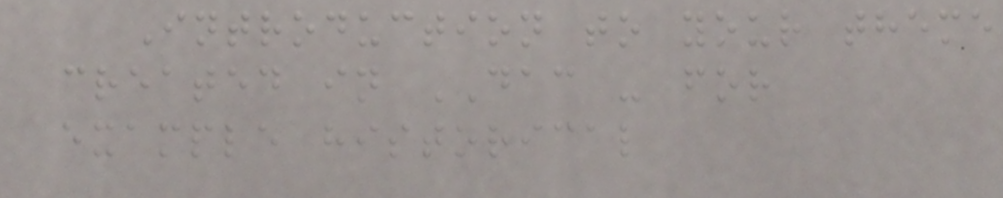Introduction to your theme
created in DAC - for
example historical
